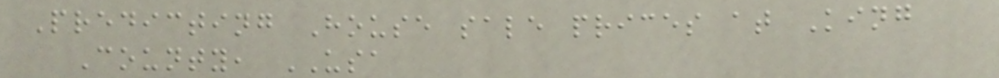Predicting House sale prices at King
County, USA
